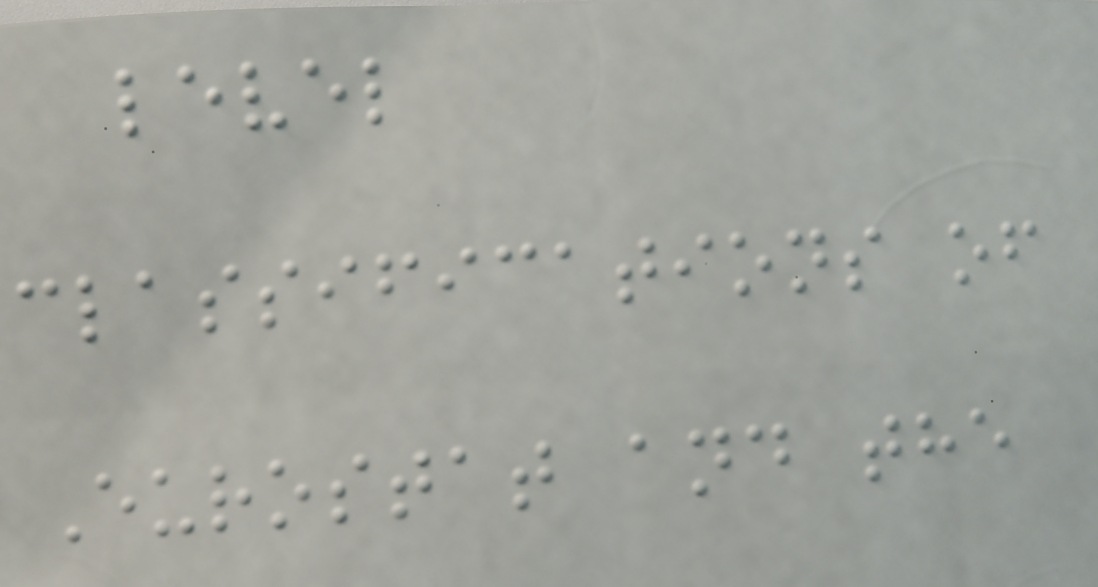level
classifications of
Eurostat and the
